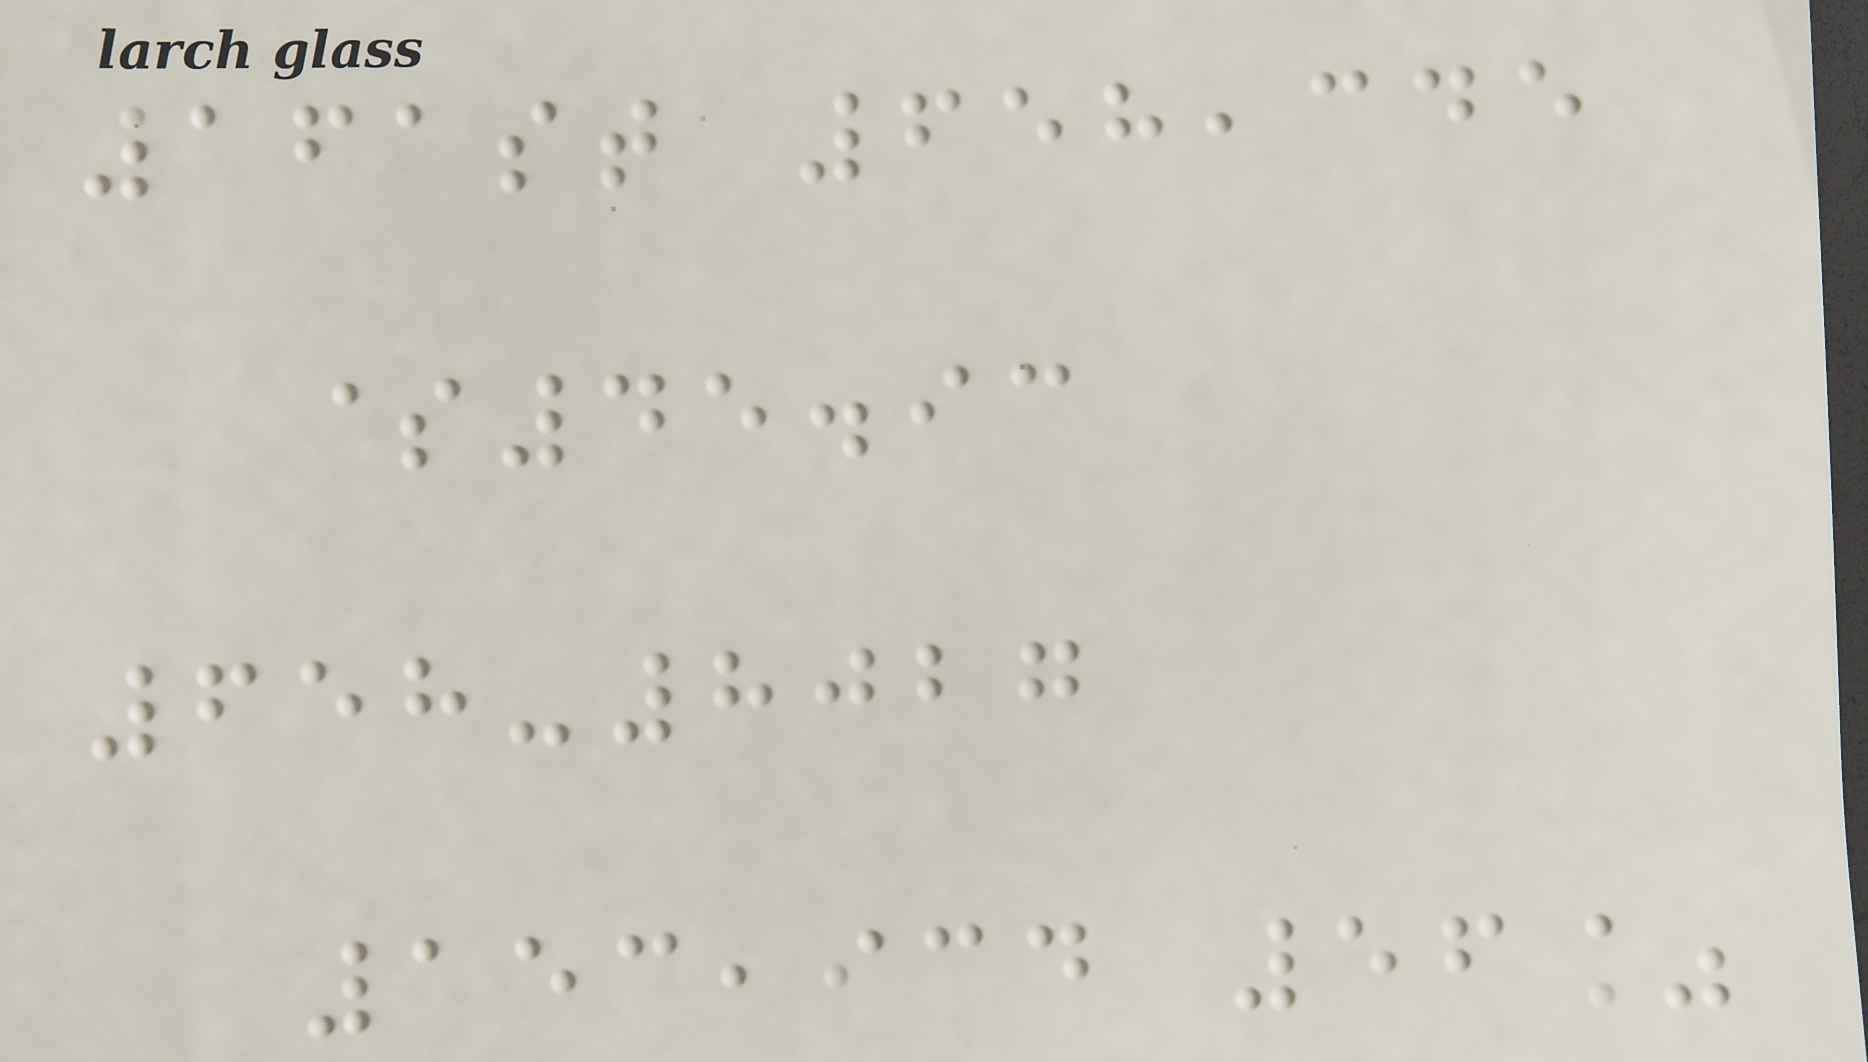161st 658,345
$45.93
658-8027
153,934 56%
